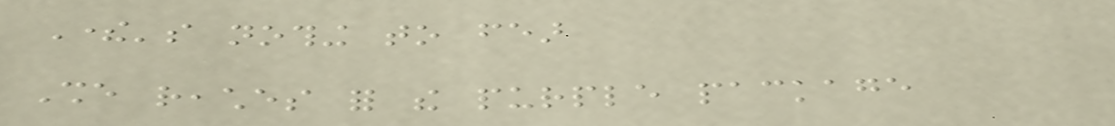There's nothing to fear
She reaches for the purple package
